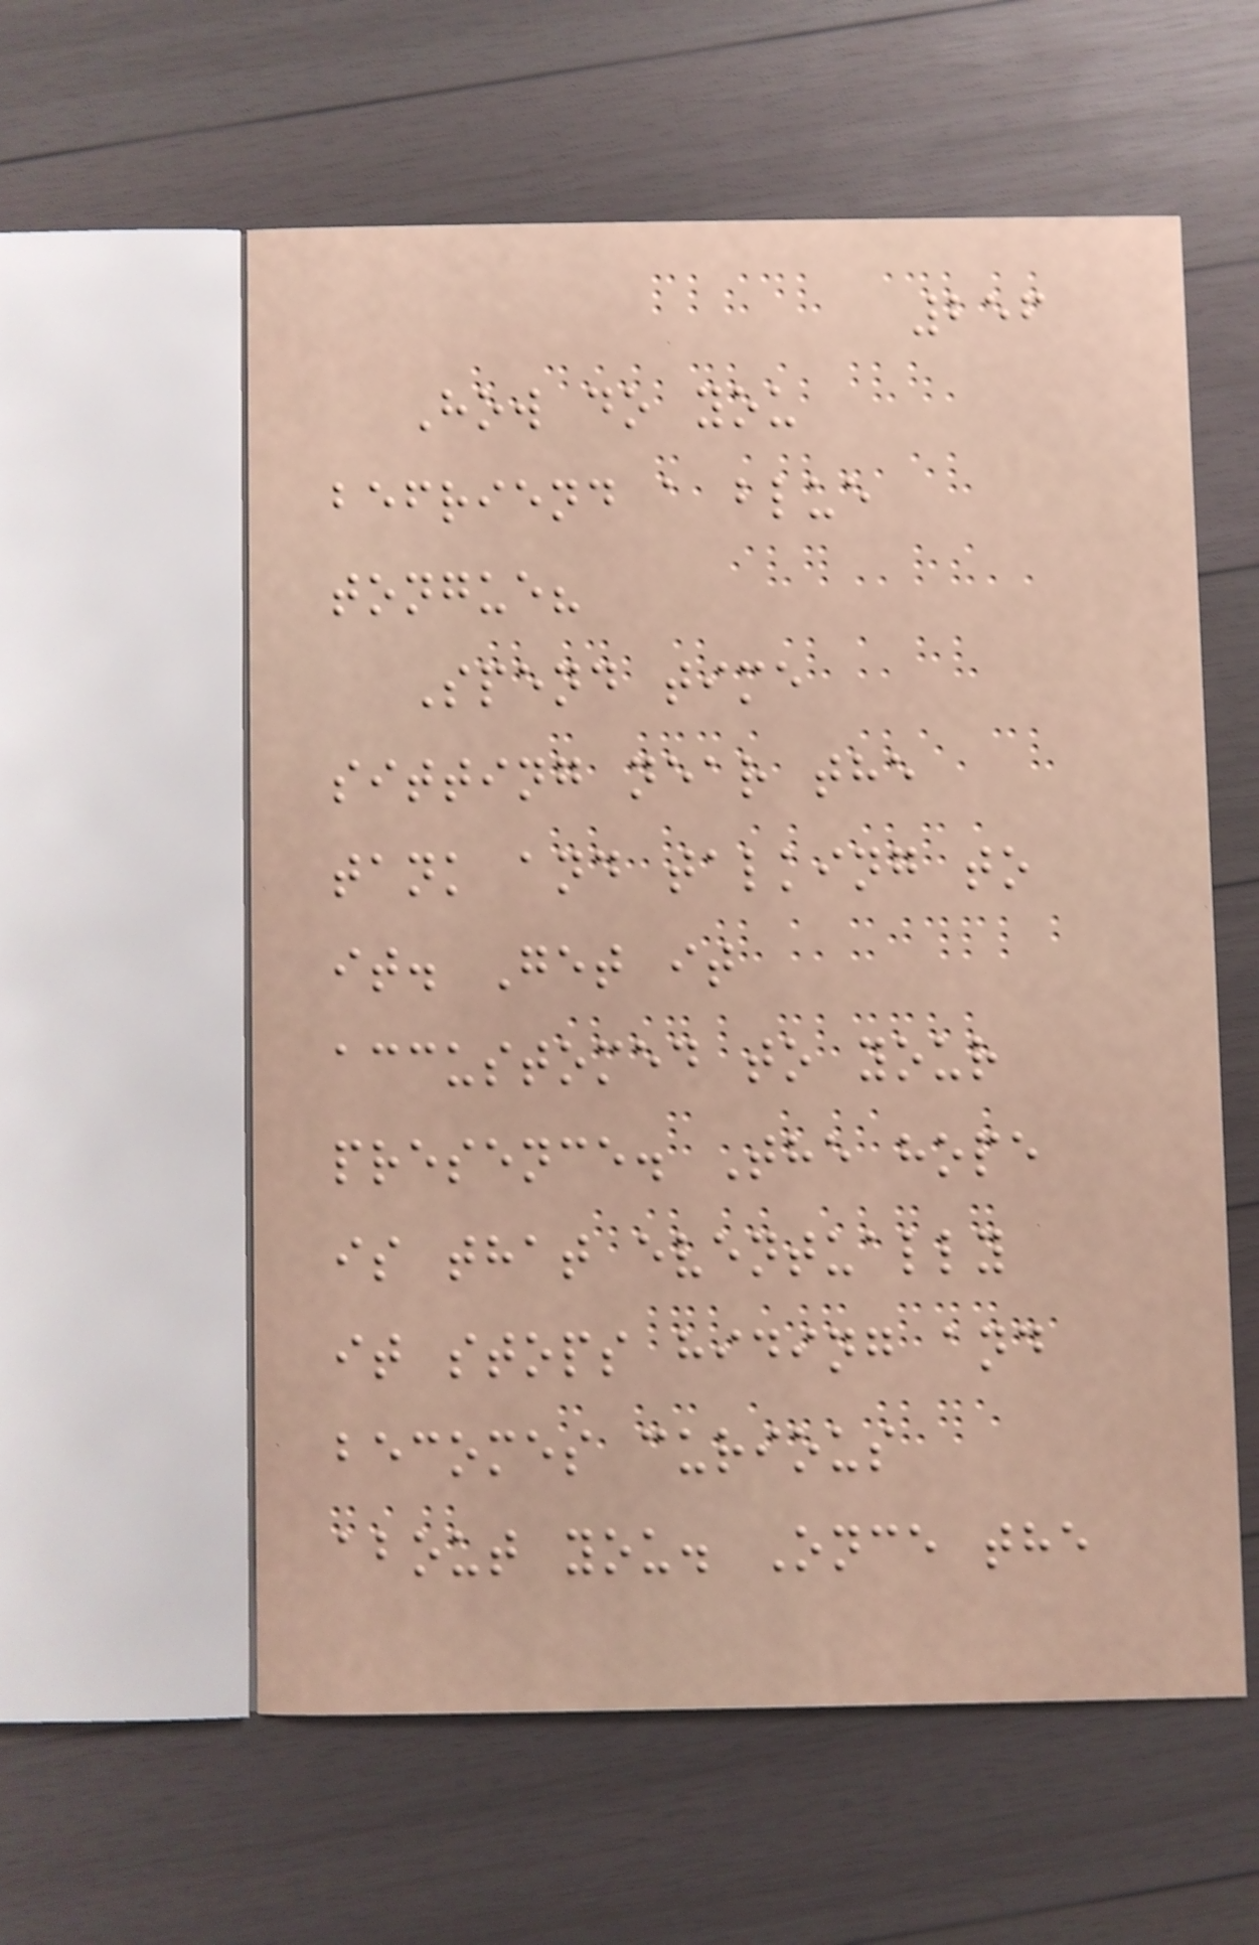256
How do you
befriend a blue
tongue?
Spend time
sitting near the
tank and talking to
it. Get it
accustomed to your
presence. The hope
is that eventually
it stops hiding and
becomes curious
about you. Once the
